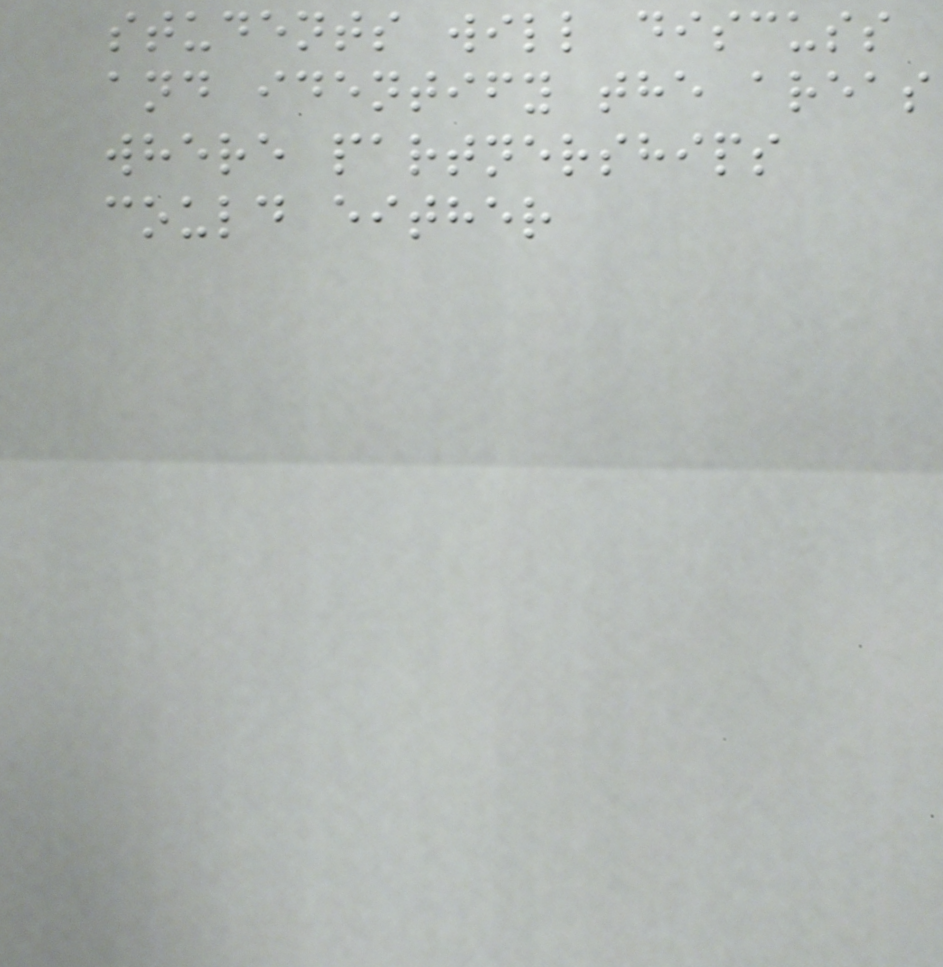students will discuss
and identify the areas
where partnerships
could either
